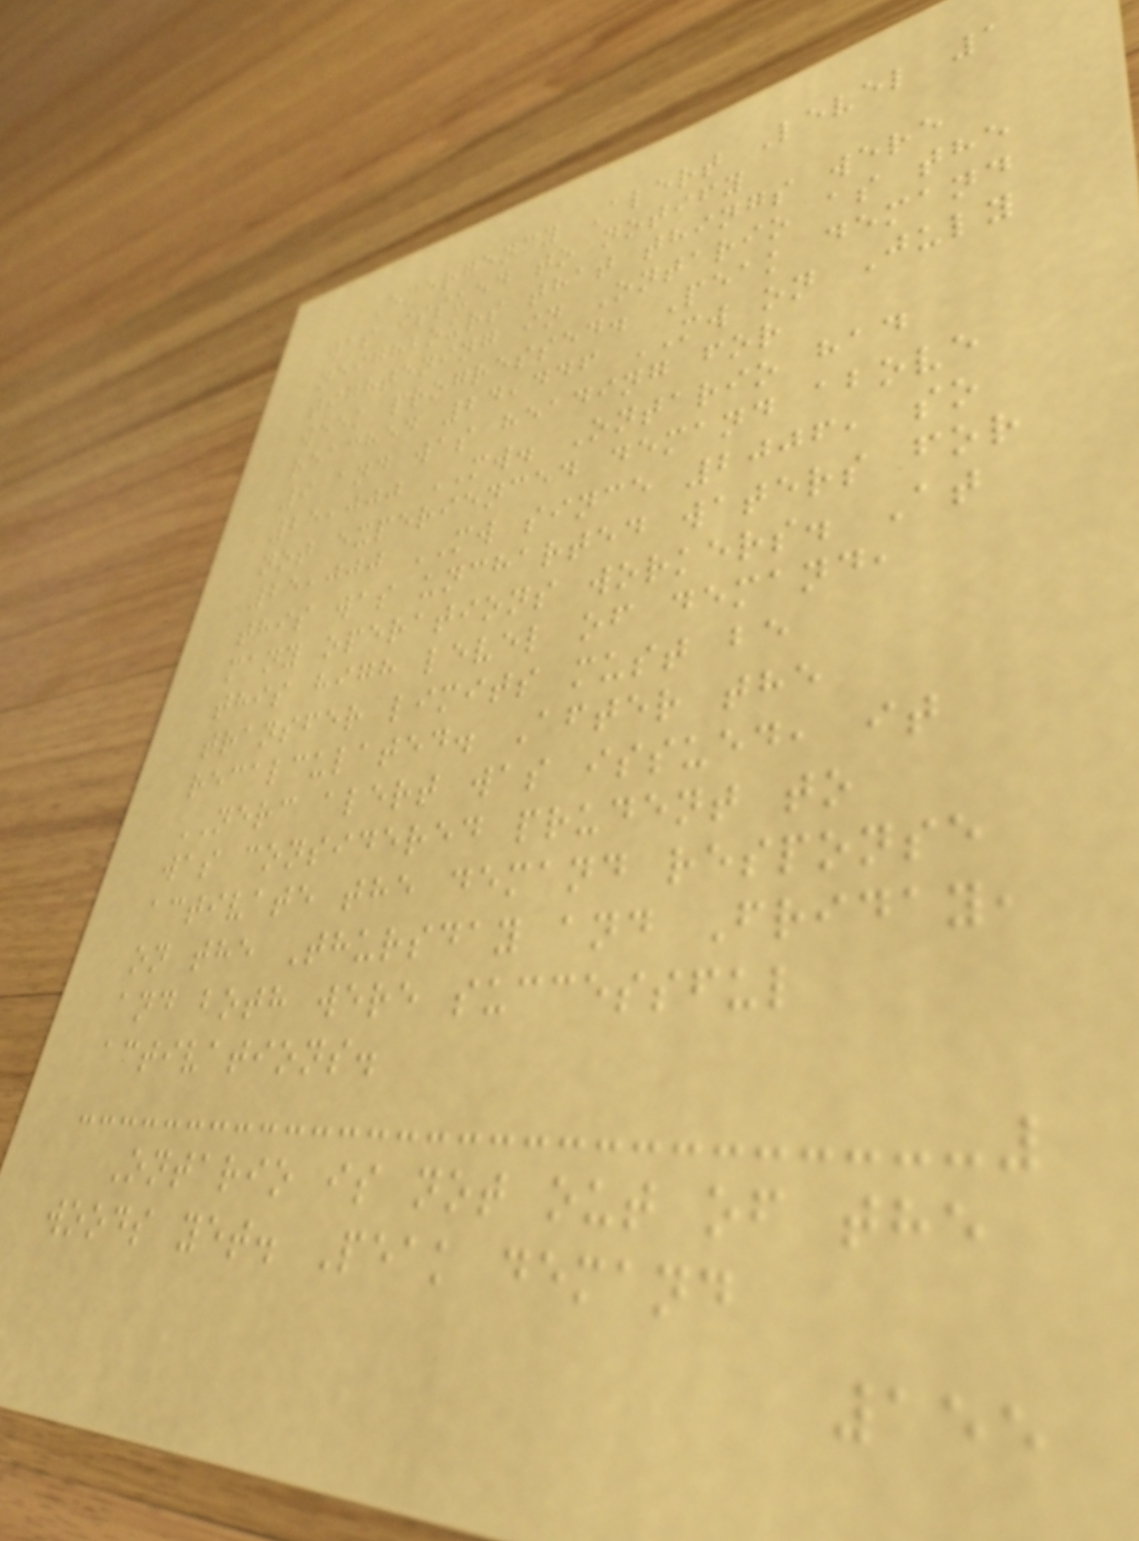Emergency Alert Level 1
was issued to notify
neighbours that things were
tightening in Ontario as the
week progressed. Peak demand
reached 24,446 MW on July
9 and was heading for
25,000 MW. Ontario had
not experienced demand above
25,000 MW since 2006, so
this was uncharted waters for
many operations workers. At
this high level of demand,
transfer limits must be
recalculated. After the
NERC alert was issued, it
was considered prudent to
activate the demand response
on the Thursday and Friday,
and both were successful
activations.
Ontario is not out of the
woods yet. Peak demand
155
